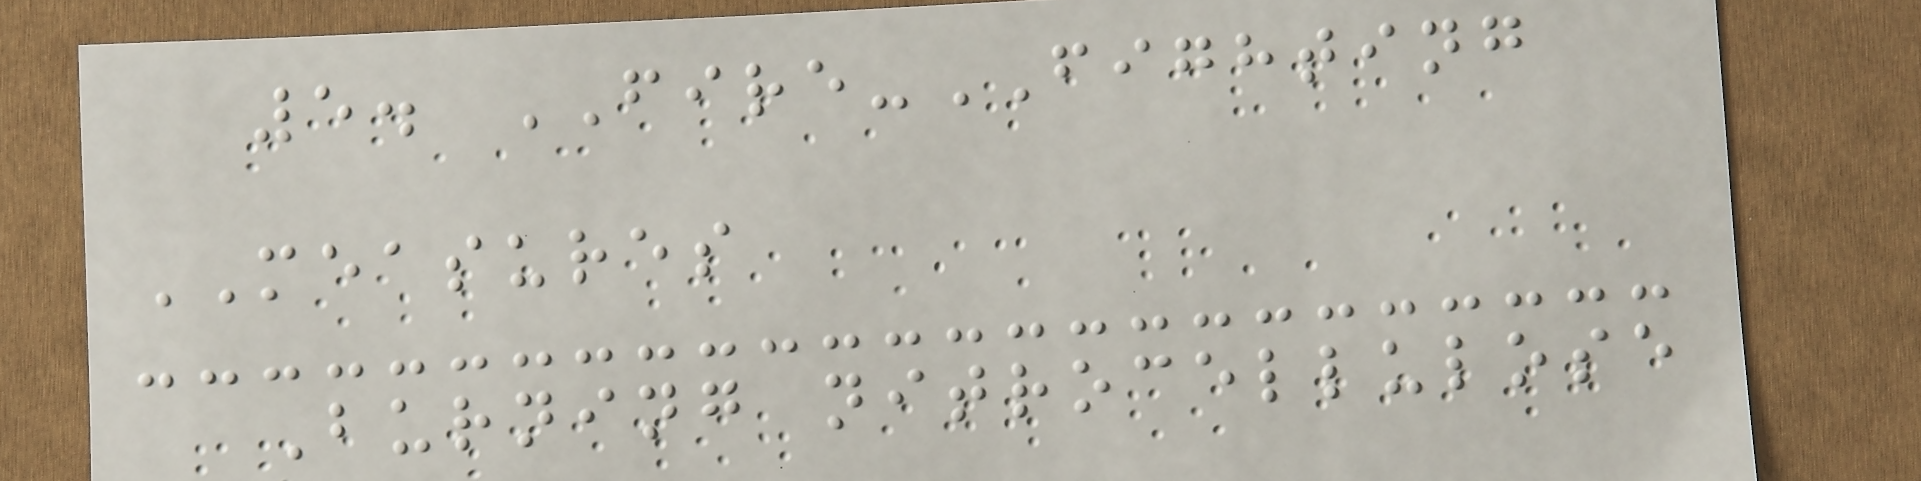5. FIRE-FIGHTING
MEASURES
Burning nitrocellulose
